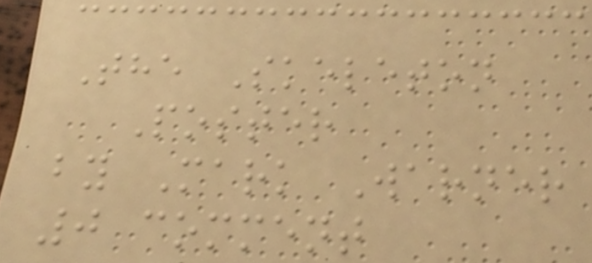The Skeleton
Poster
by Mark Warner
0 comment
